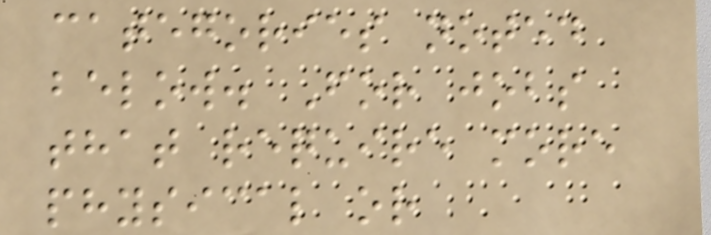categories noted
below. For jobs
that require more
physical or
